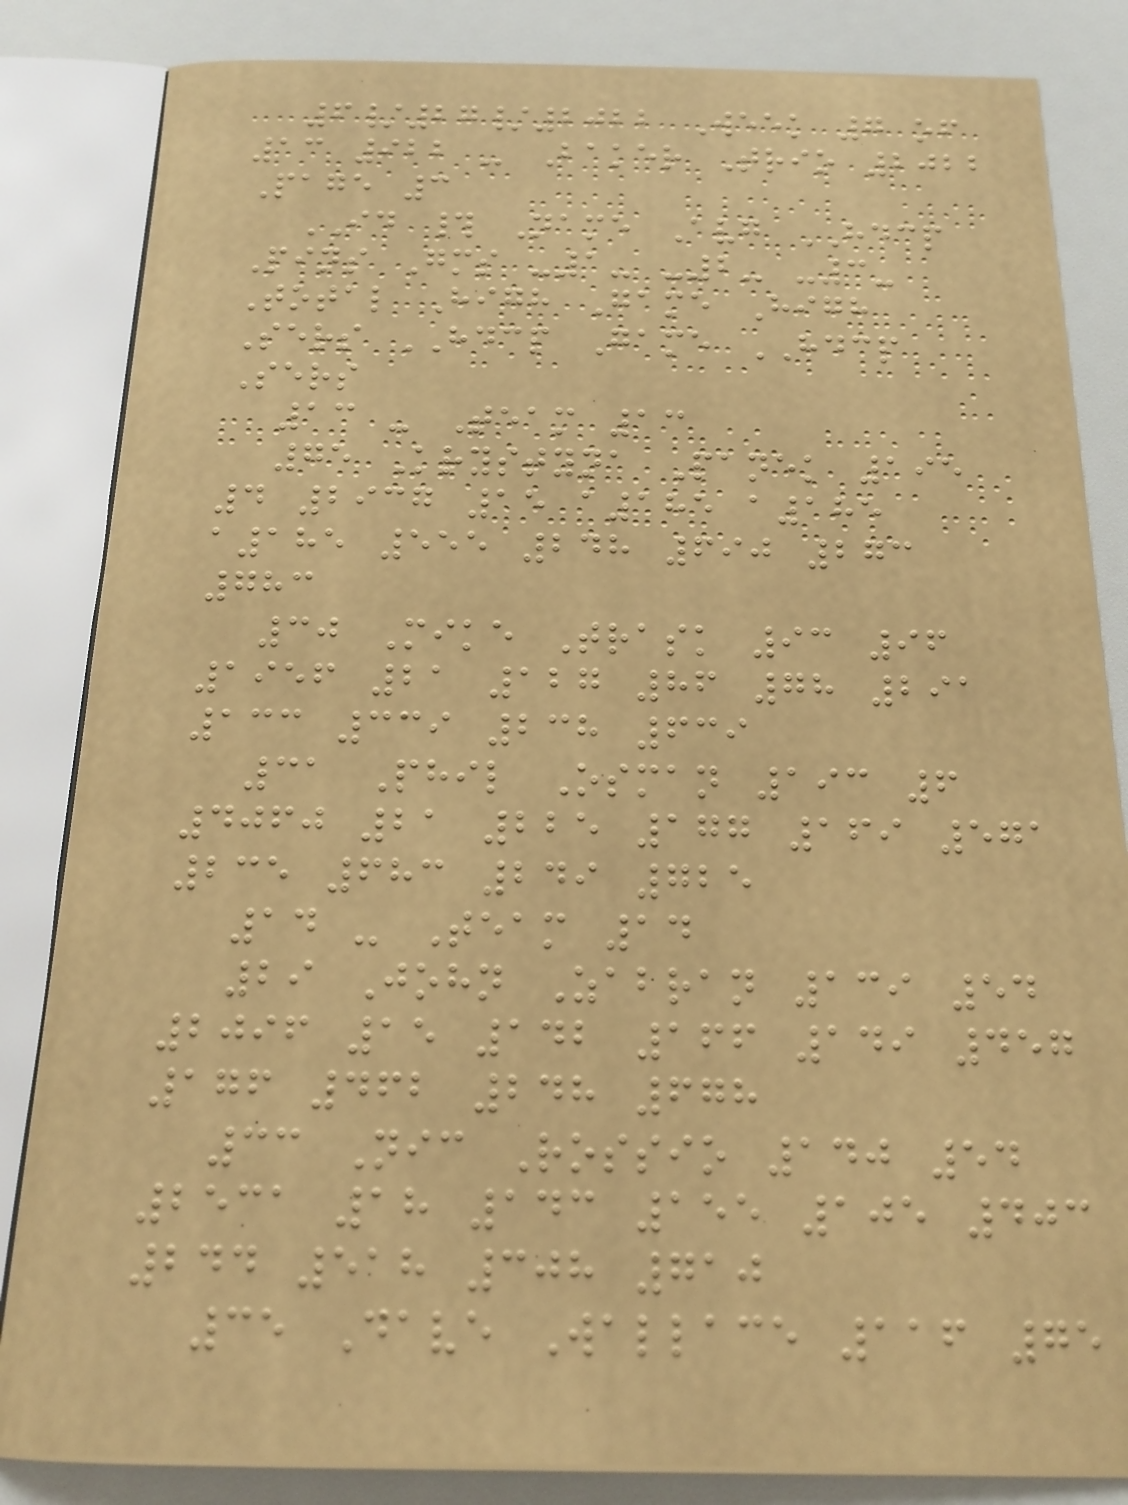6/27/2022 Week 7 of
13 922 - Baker Trio 2022
Page 3
ID # Name Avg HDCP
Pins Gms -1- -2- -3-
Total High Game High
Sers HDCP Game HDCP
Sers
13 - Team 13
75 Krystyna Panek 195
4 2937 15 a185 a185
a185 555 248 690 273
783
30 Mike Trask 93 96
1956 21 127 86 78 291
133 339 238 639
31 Phil Osman 193 6
4060 21 225 177 169 571
235 683 249 725
14 - Team 14
29 John Zabran 139 54
2096 15 142 166 149 457
176 462 248 678
33 Nic Rossio 140 54
2531 18 143 155 105 403
244 518 308 710
35 Dave Wallace 116 75
